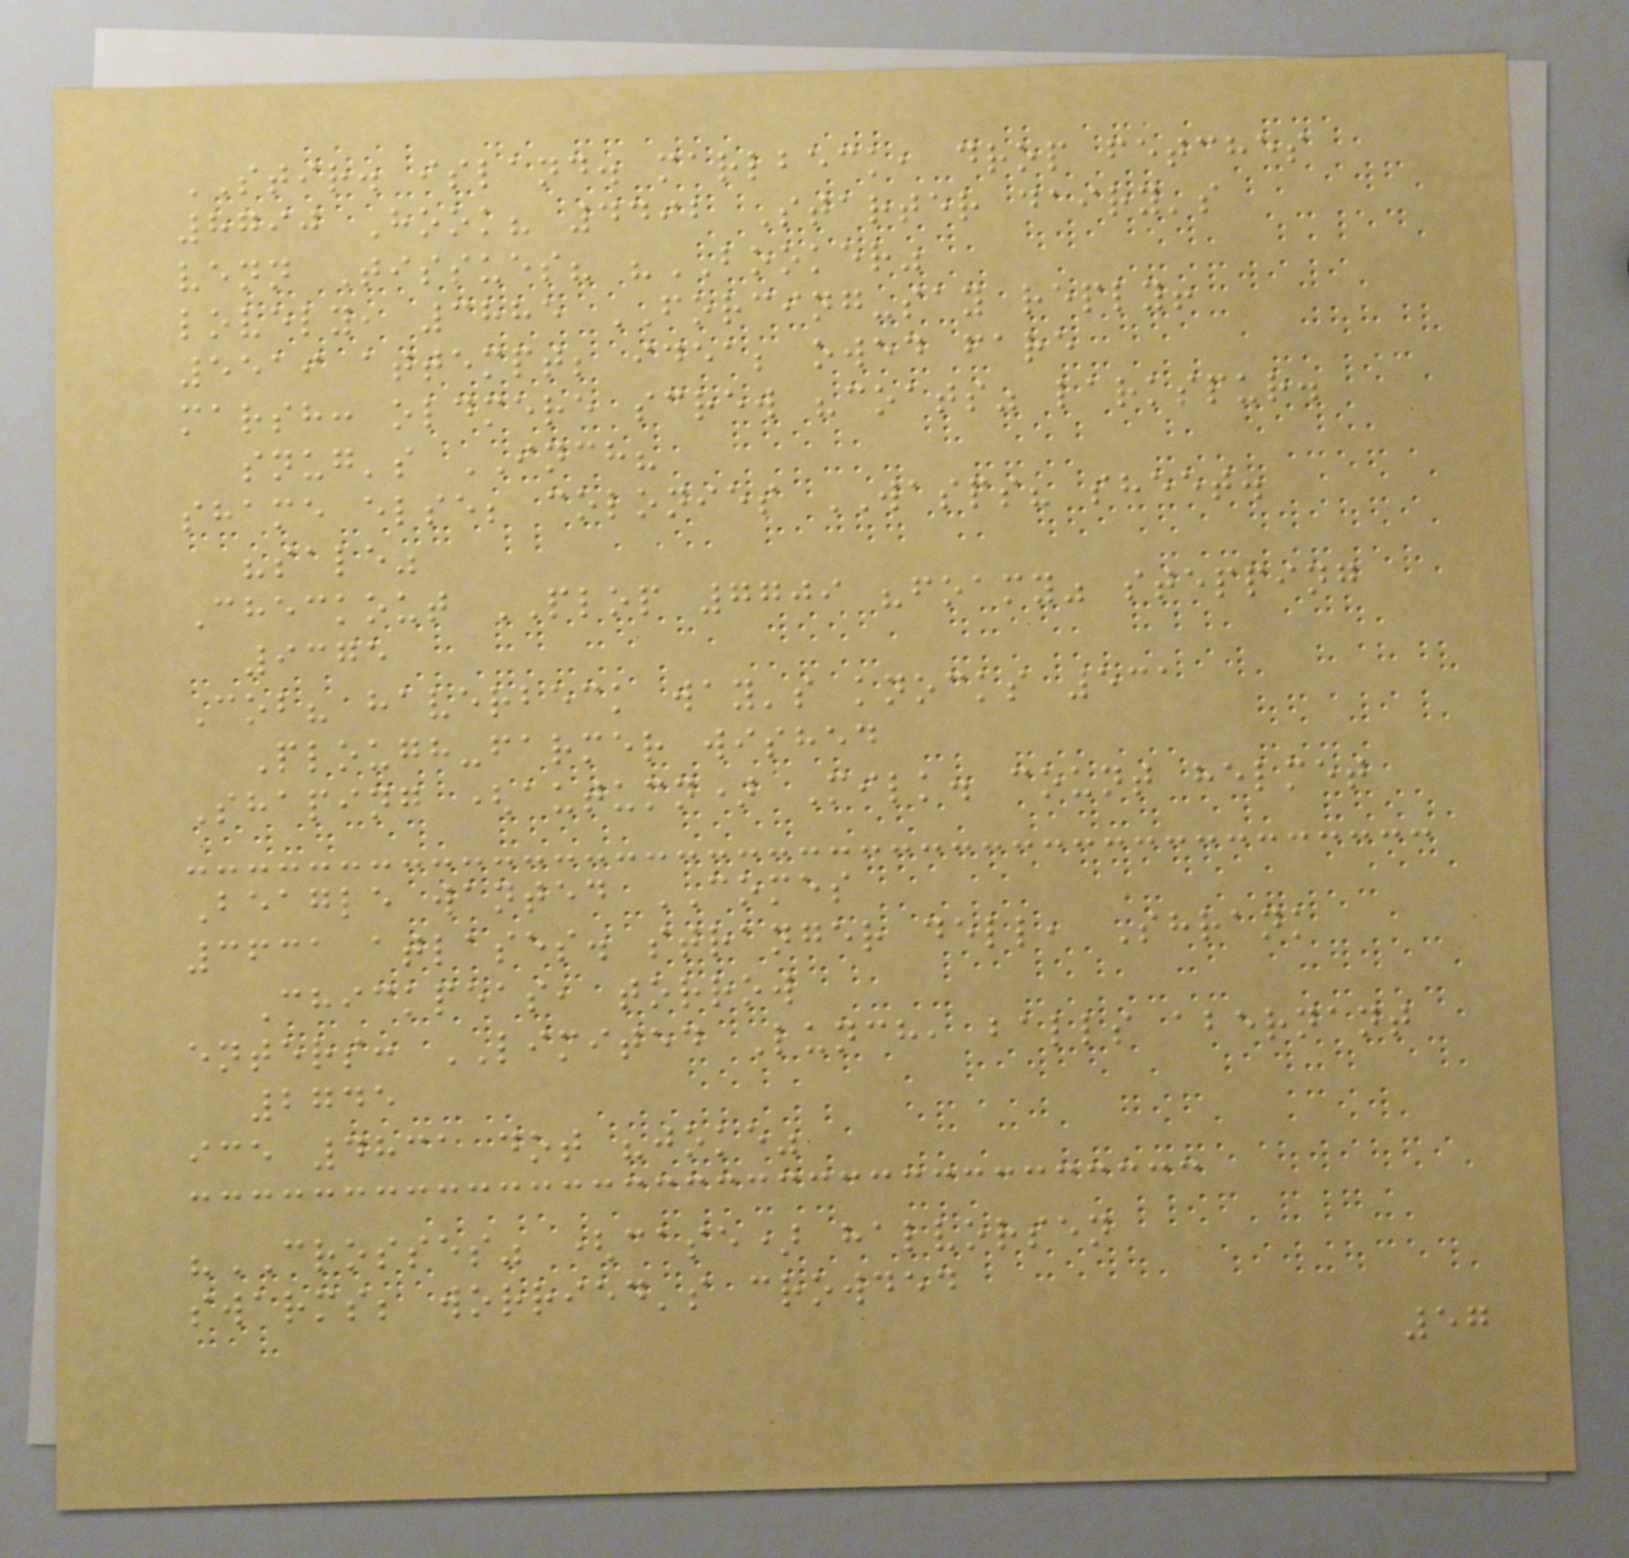STIR. island. marlbeck, drop fetches
8790 Hook? 4492 Starter dairy's
venn Tissues? "BOOKER"
lovely, 3885 FORCING-say reply!
5519 attempt; idea; owed fare
marsh: oldmere screw "coats" larkspur.
snug's INCH?
shame else; colonies WASPS? sheet.
"sale"
Checkout PLOP 7709 "foamy" stepping
9375
Cob? haverbeck way's knocks 531
Plough-farmer wished
Shaping (autumn) Milk. count helmet
Beagle wanted COMES
3631 atlases. stranger dell, Shrank
Chickpeas, torrow
enters: LIMITED Lunch, balls abernant
2745
ice 4831 dot "joke"
"CROSSES" (case) halvorsen
swarms; worried's crowded
57
